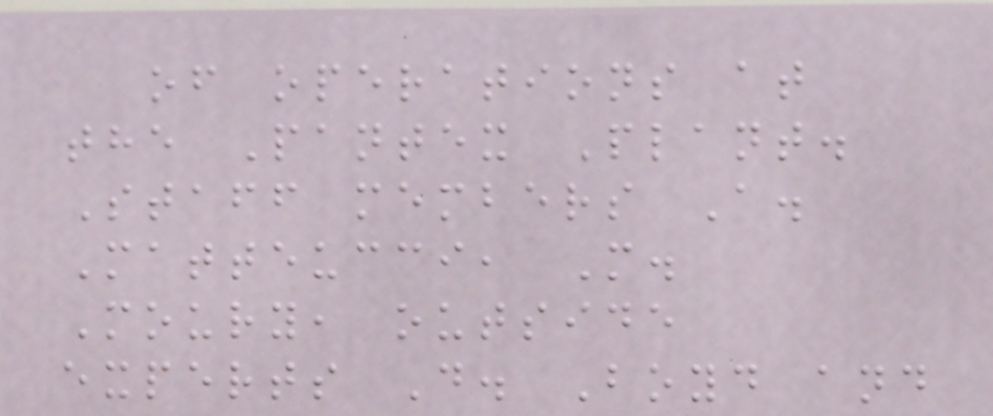of operations at
the Pantex Plant.
Staff members A.
Matteucci, M.
Moury, outside
experts D. Boyd and
